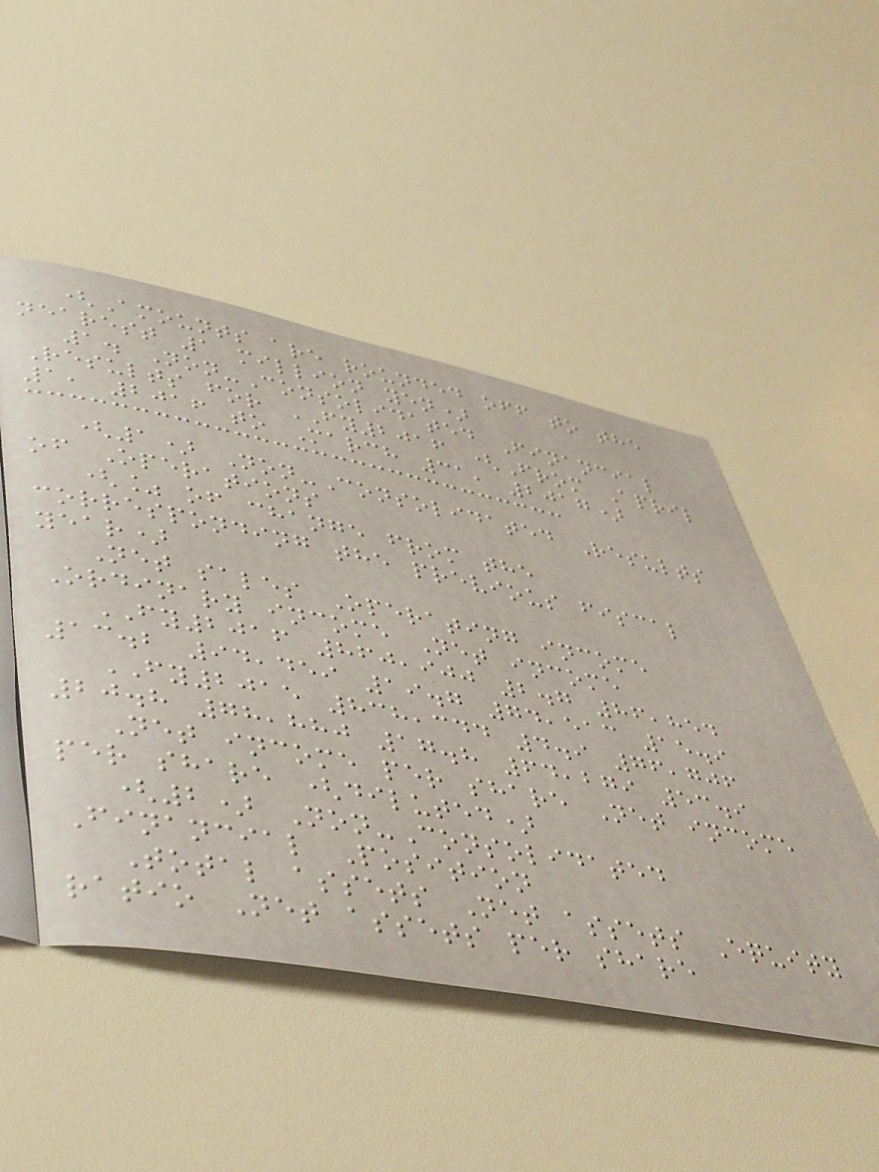(Amounts are rounded off to the
nearest 1 million yen)
1. Non-Consolidated Financial
Results for FY2016 (From April
1, 2016 to March 31, 2017)
(1) Non-Consolidated Results
of Operations
(% of change from the
corresponding the previous fiscal
year)
Net sales Operating income
Ordinary income Net income
FY2016 860,900 2.7 86,854
13.2 94,459 19.7 74,513 15.9
FY2015 838,344 4.9 76,706
20.8 78,880 17.8 64,279 53.9
Net income per share Net income
per share (diluted)
(2) Non-Consolidated
Financial Position
Total assets Net assets Equity
ratio Net assets per share
